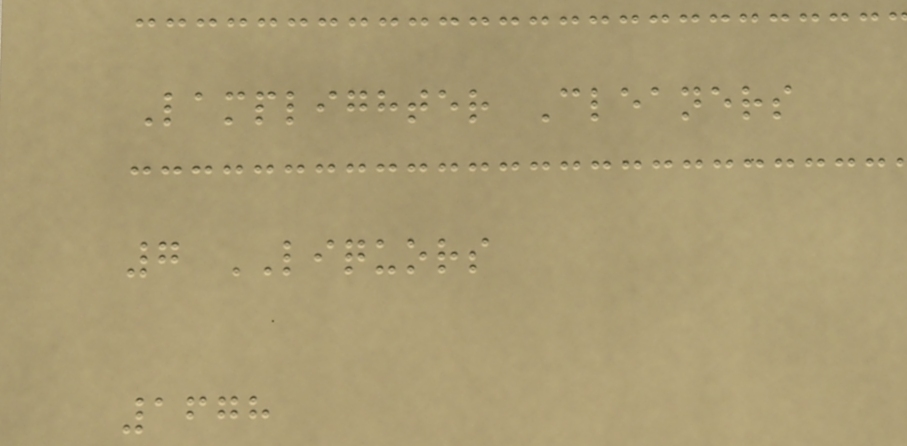Lamplighter Cleaners
7 LIQUORS
1678
